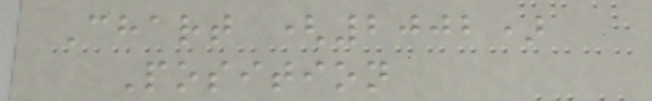Chart (2002)
Position
